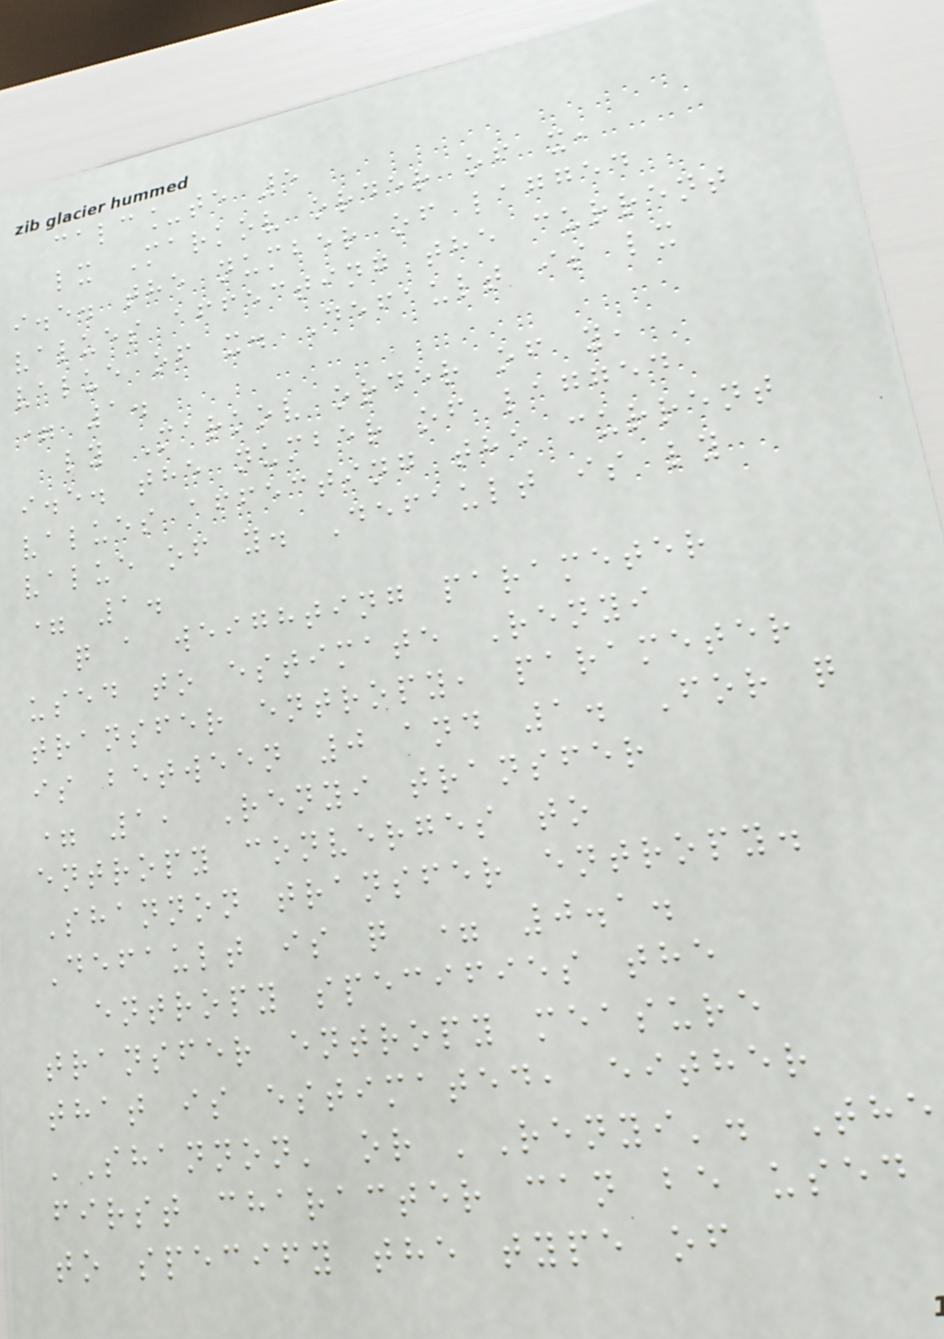calc_te 5
lx Markov order of x,
i.e. the number of lagged
values affecting the current
value of x. Default is lx
= 1.
ly Markov order of y,
i.e. the number of lagged
values affecting the current
value of y. Default is ly
= 1.
q a weighting parameter
used to estimate Renyi
transfer entropy, parameter
is between 0 and 1. For q
= 1, Renyi transfer
entropy converges to
Shannon transfer entropy.
Default is q = 0.1.
entropy specifies the
transfer entropy measure
that is estimated, either
'Shannon' or 'Renyi'. The
first character can be used
to specify the type of
